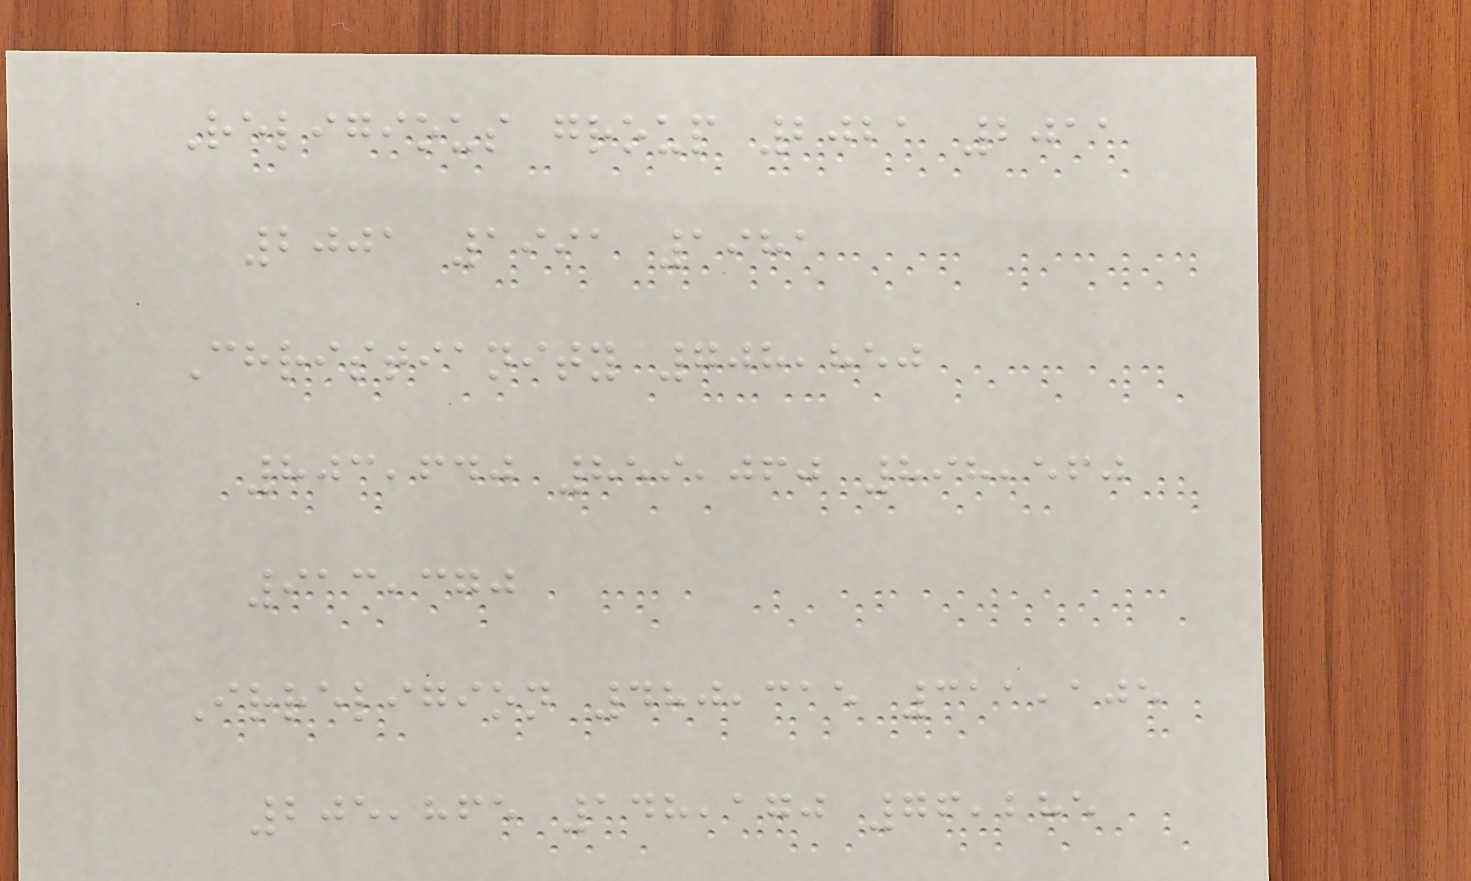Religious group 2021 2011
2001 1991 1981
Christianity 708,850
803,640 859,060 898,560
913,370
Irreligion 480,315 311,105
205,865 148,170 76,285
